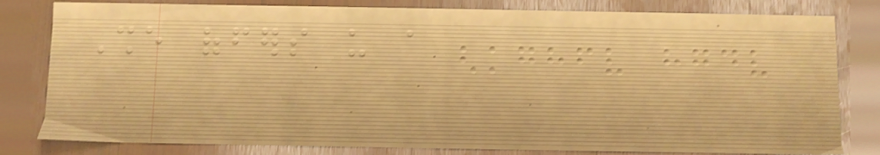She offers us a
